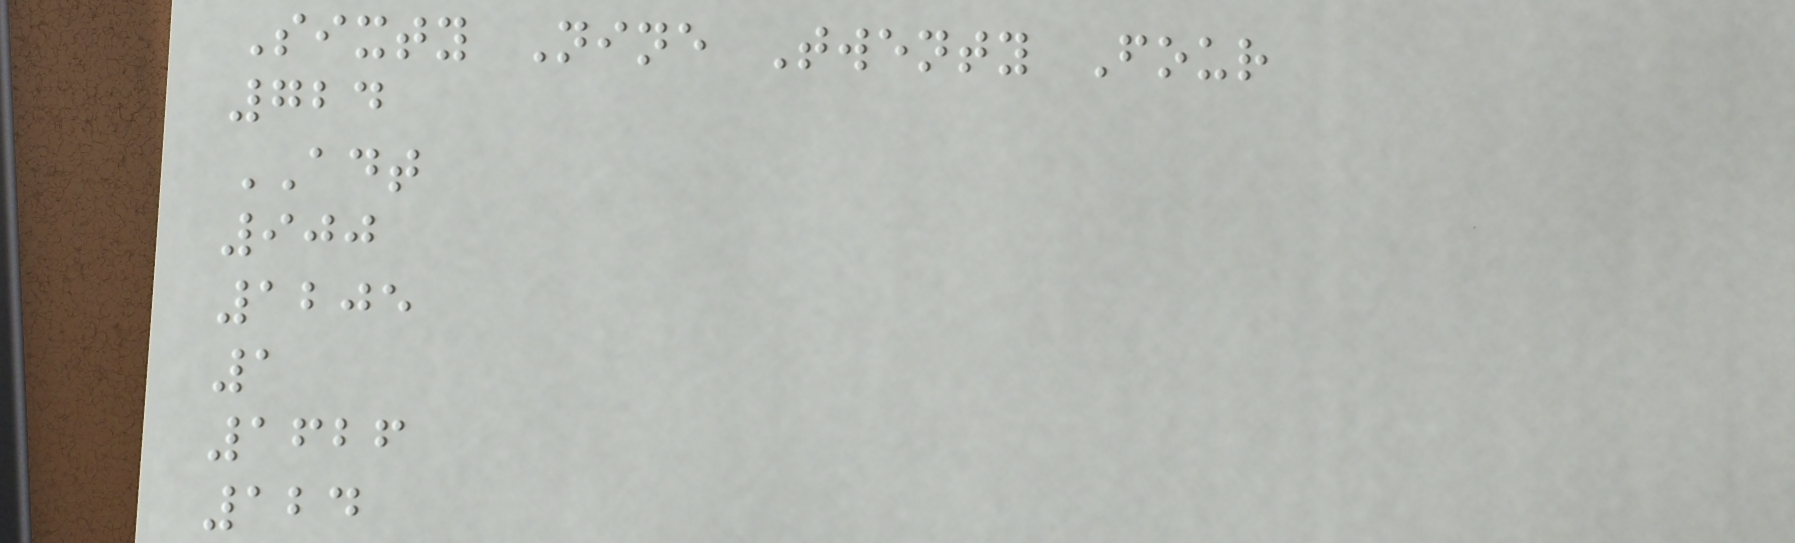Sixty Nine Twenty Four
724
ADT
900
1205
1
1626
124
